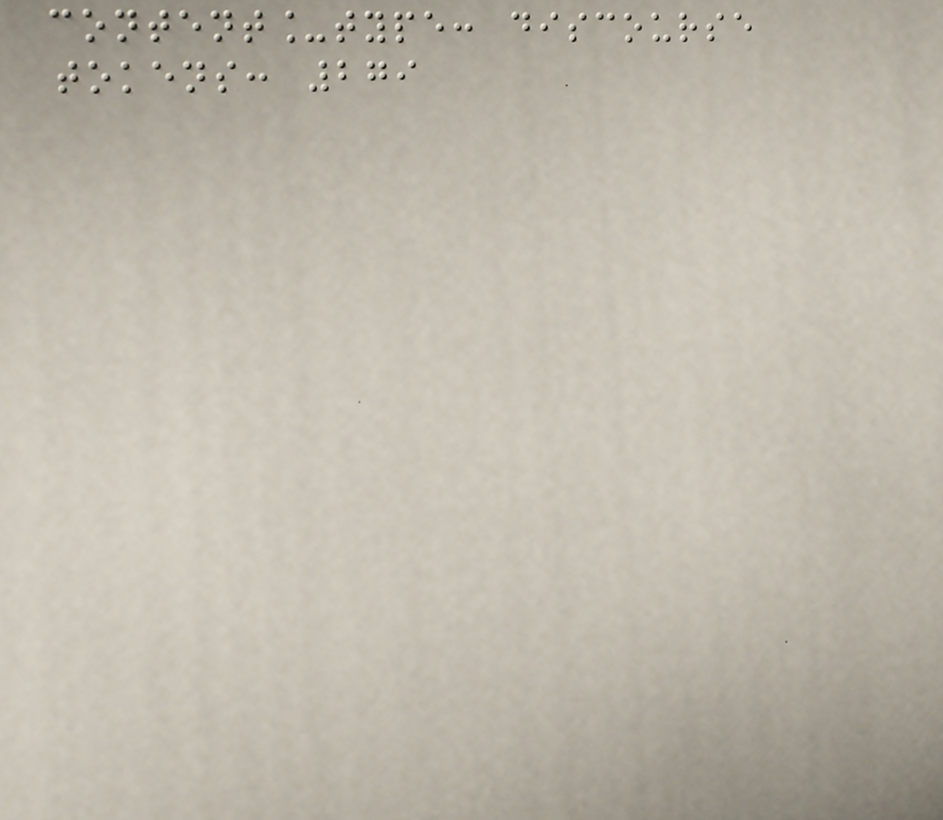content_type: discourse
tokens: 279
